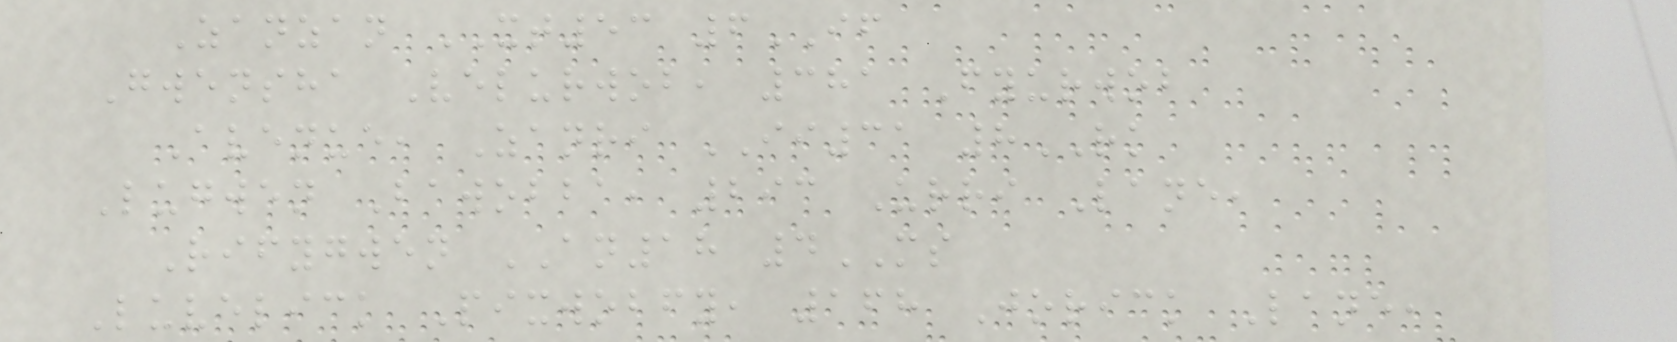Zanzan XT53 6IF
Gwensha Velurwob, 381 Fyurwob
Avenue, Zanri II31 8RK
Lugwen Bawobba, 293 Urri Lane,
Rifygwen AN18 4MS
Luvelick Pixwobfy, 168 Jorick Lane,
